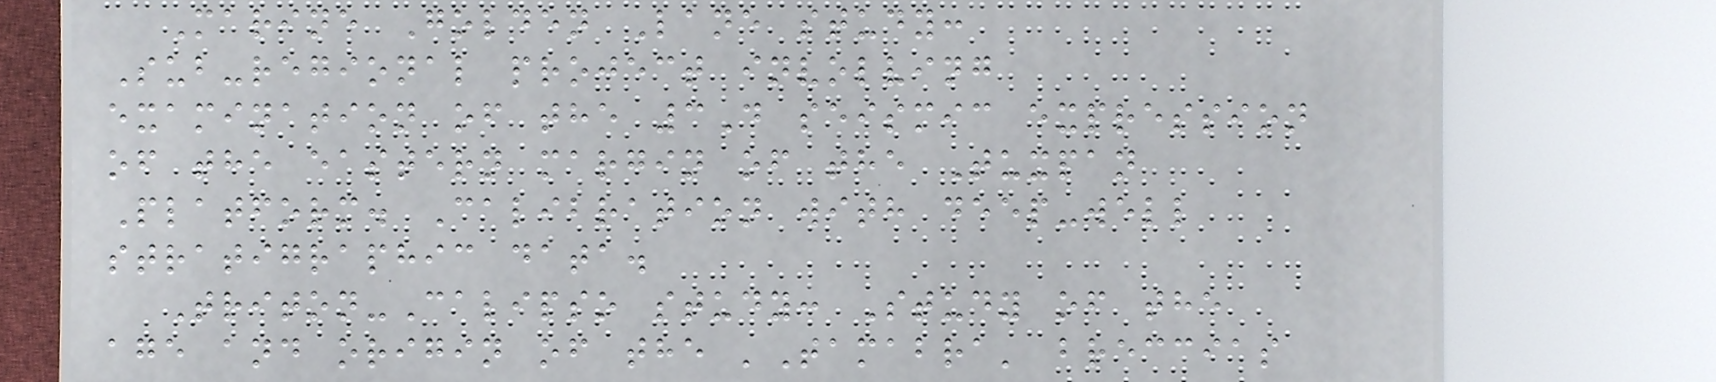Marine Golden Lane study:
Sub-regional project involving
examination of the 3D seismic expression
of the eastern margin of the Tuxpan
Platform. Calibration with deep-well
stratigraphic data.
Triton-Calipso study: Study of the
age and origin of the 'Tamabra' breccias
